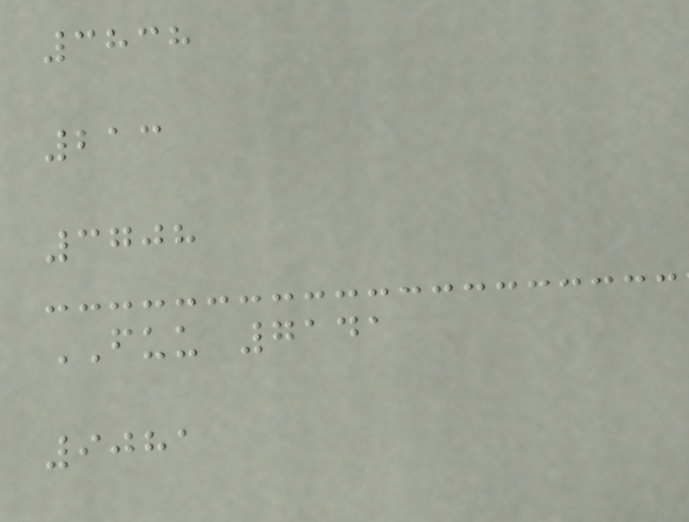3838
213
3708
FUU 7141
9081
